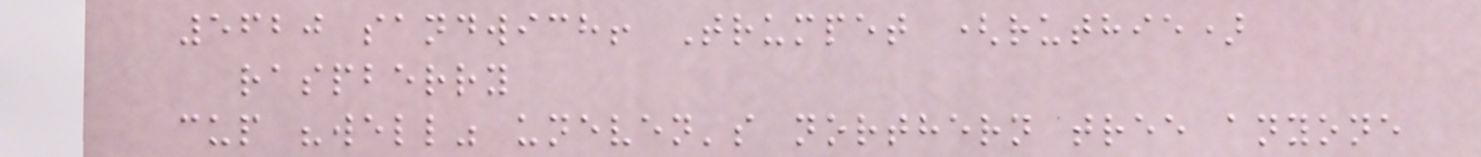5620 sandwich! Trumpet (ruthie)
raspberry
cup "well" uneven's northern tree anyone
